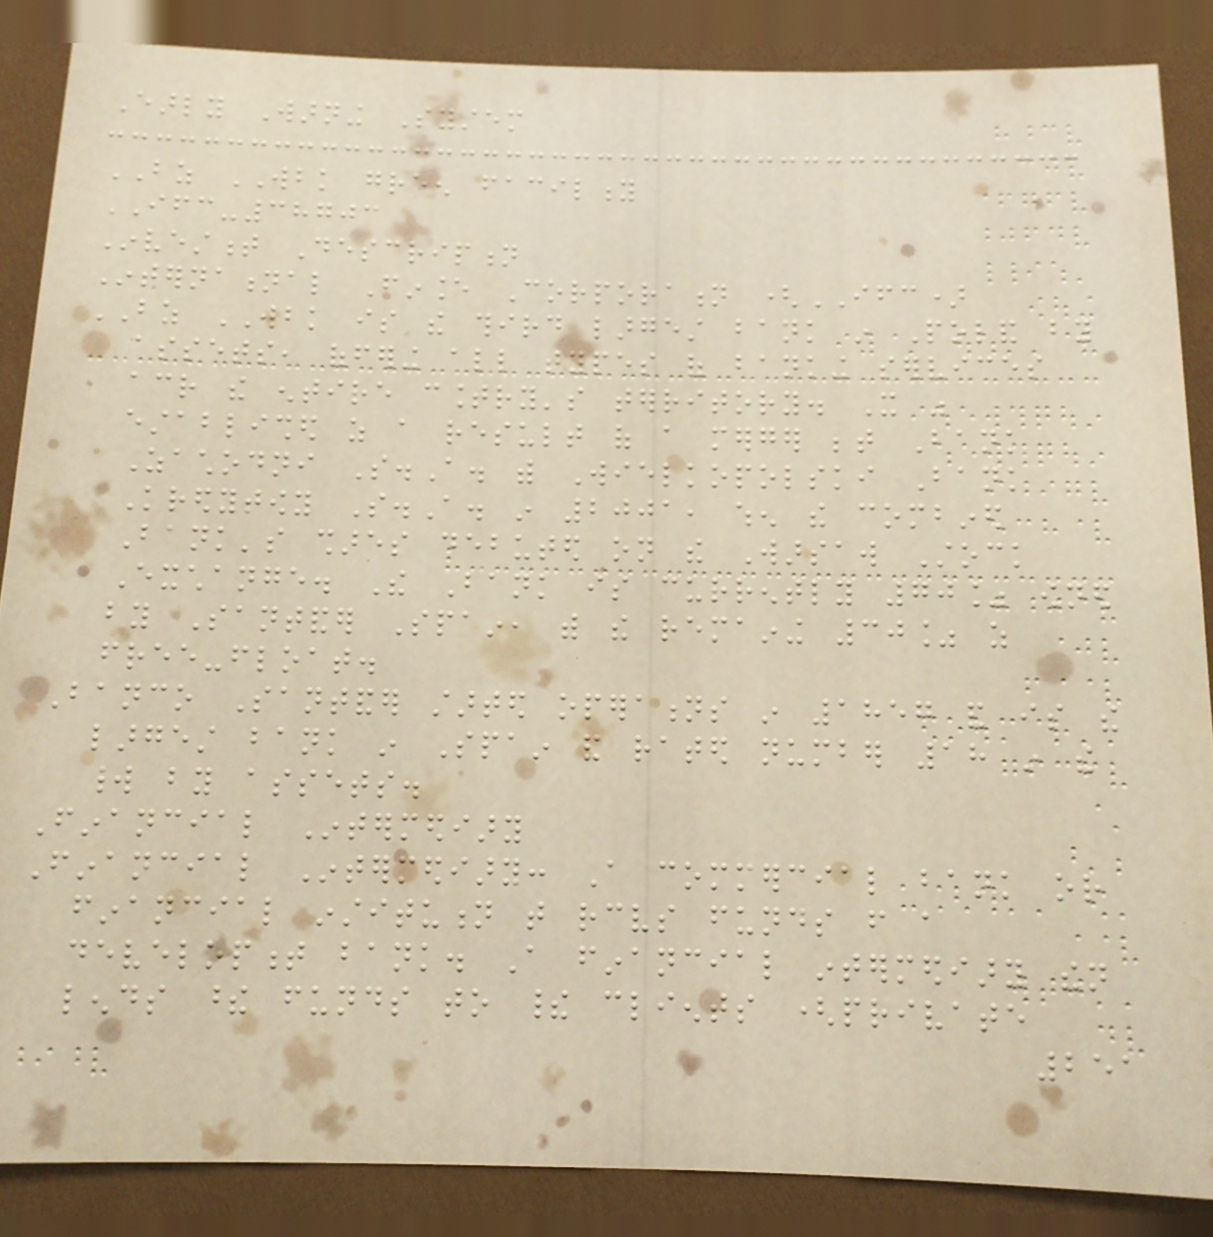Early Warning System
BZ WBK green facility
IFC-38703
Investment Description
International Finance Corporation (IFC)
BZ WBK is the third largest bank in Poland by
assets, offering all types of banking services
across the entire country's territory. It was
established as a result of a merger between Bank
Zachodni S.A. with Wielkopolski Bank
Kredytowy S.A. in 2001, when the combined
Bank's shares debuted on the Warsaw Stock
Exchange. The Bank is currently 70% owned
by Santander Spain, with the remaining 30% as
free-float.
Banco Santander started operations in 1857 and is the
largest bank in Spain and rated number 18 in the
world by assets.
Financial Intermediary
Financial Intermediary: A commercial bank or
financial institution that receives funds from a
development bank. A financial intermediary then
lends these funds to their clients (private
251
